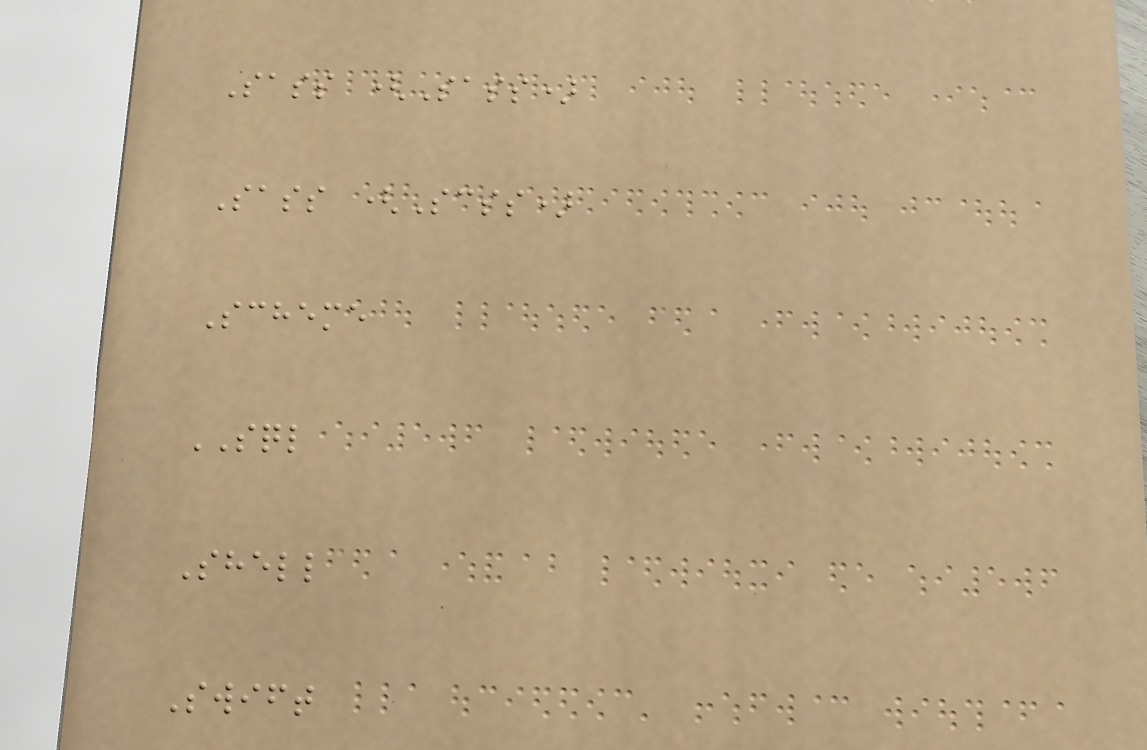Sass (Sass)
Sass (Scss)
Scheme
SQL
Shell
Swift
